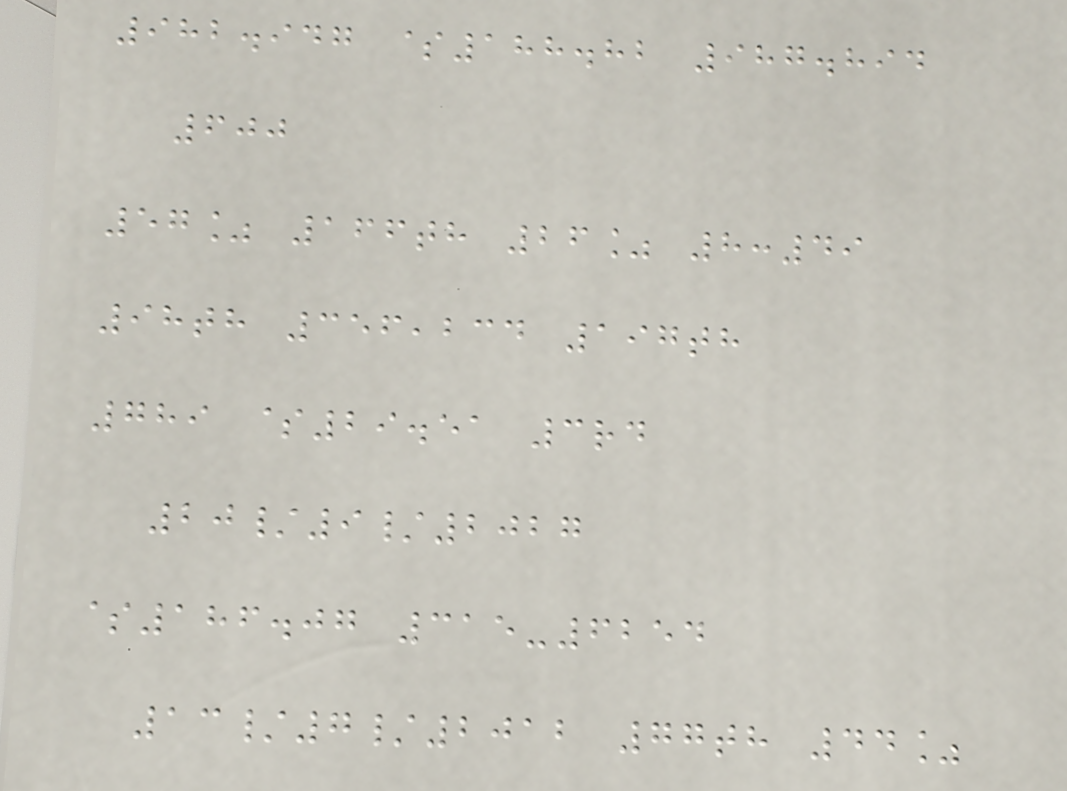982.947 $188.82 987.894
600
57% 166th 26% 8:49
98th 356,234 197th
789 $29.51 3rd
20/9/2027
$186.07 315-6254
13/7/2012 77th 44%
